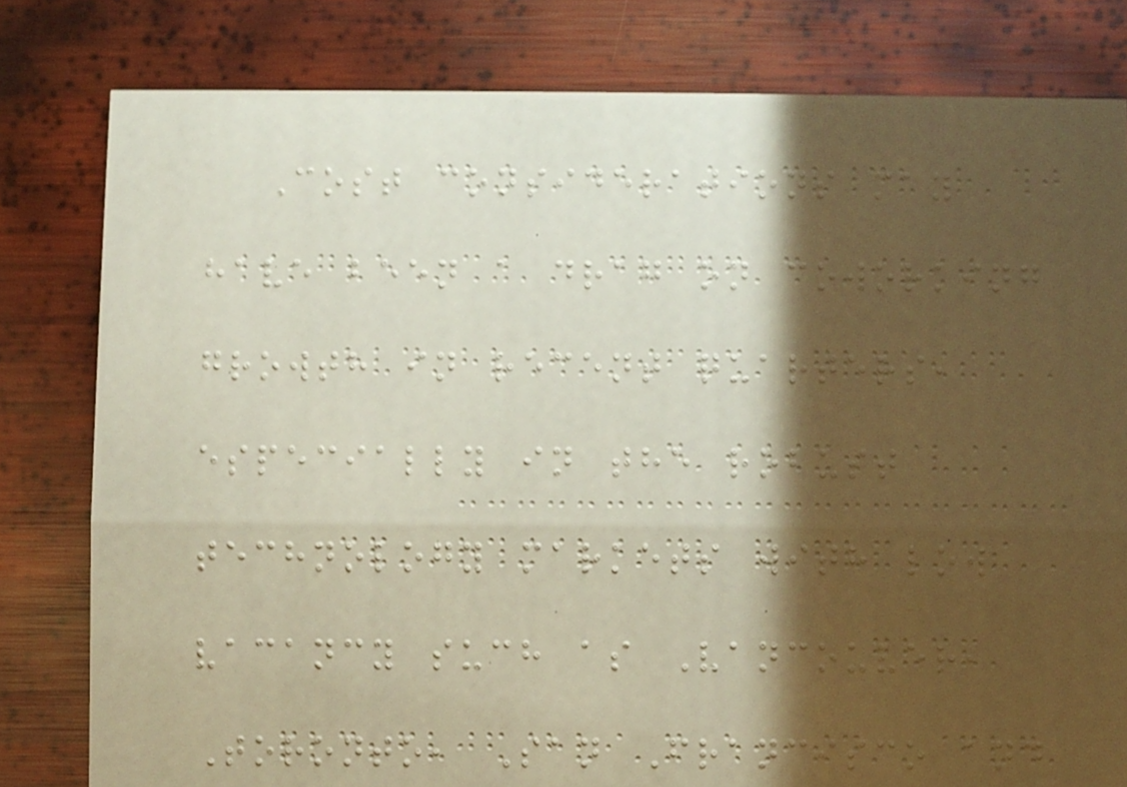Cost considerations may
have been a drag on coworking
growth in recent quarters,
especially in the robust
technology markets with low
vacancy such as Vancouver,
Toronto, San Francisco and
